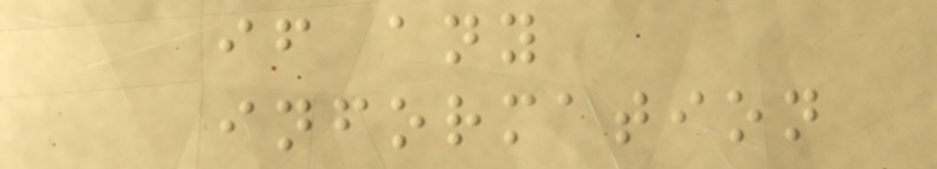if any
information
